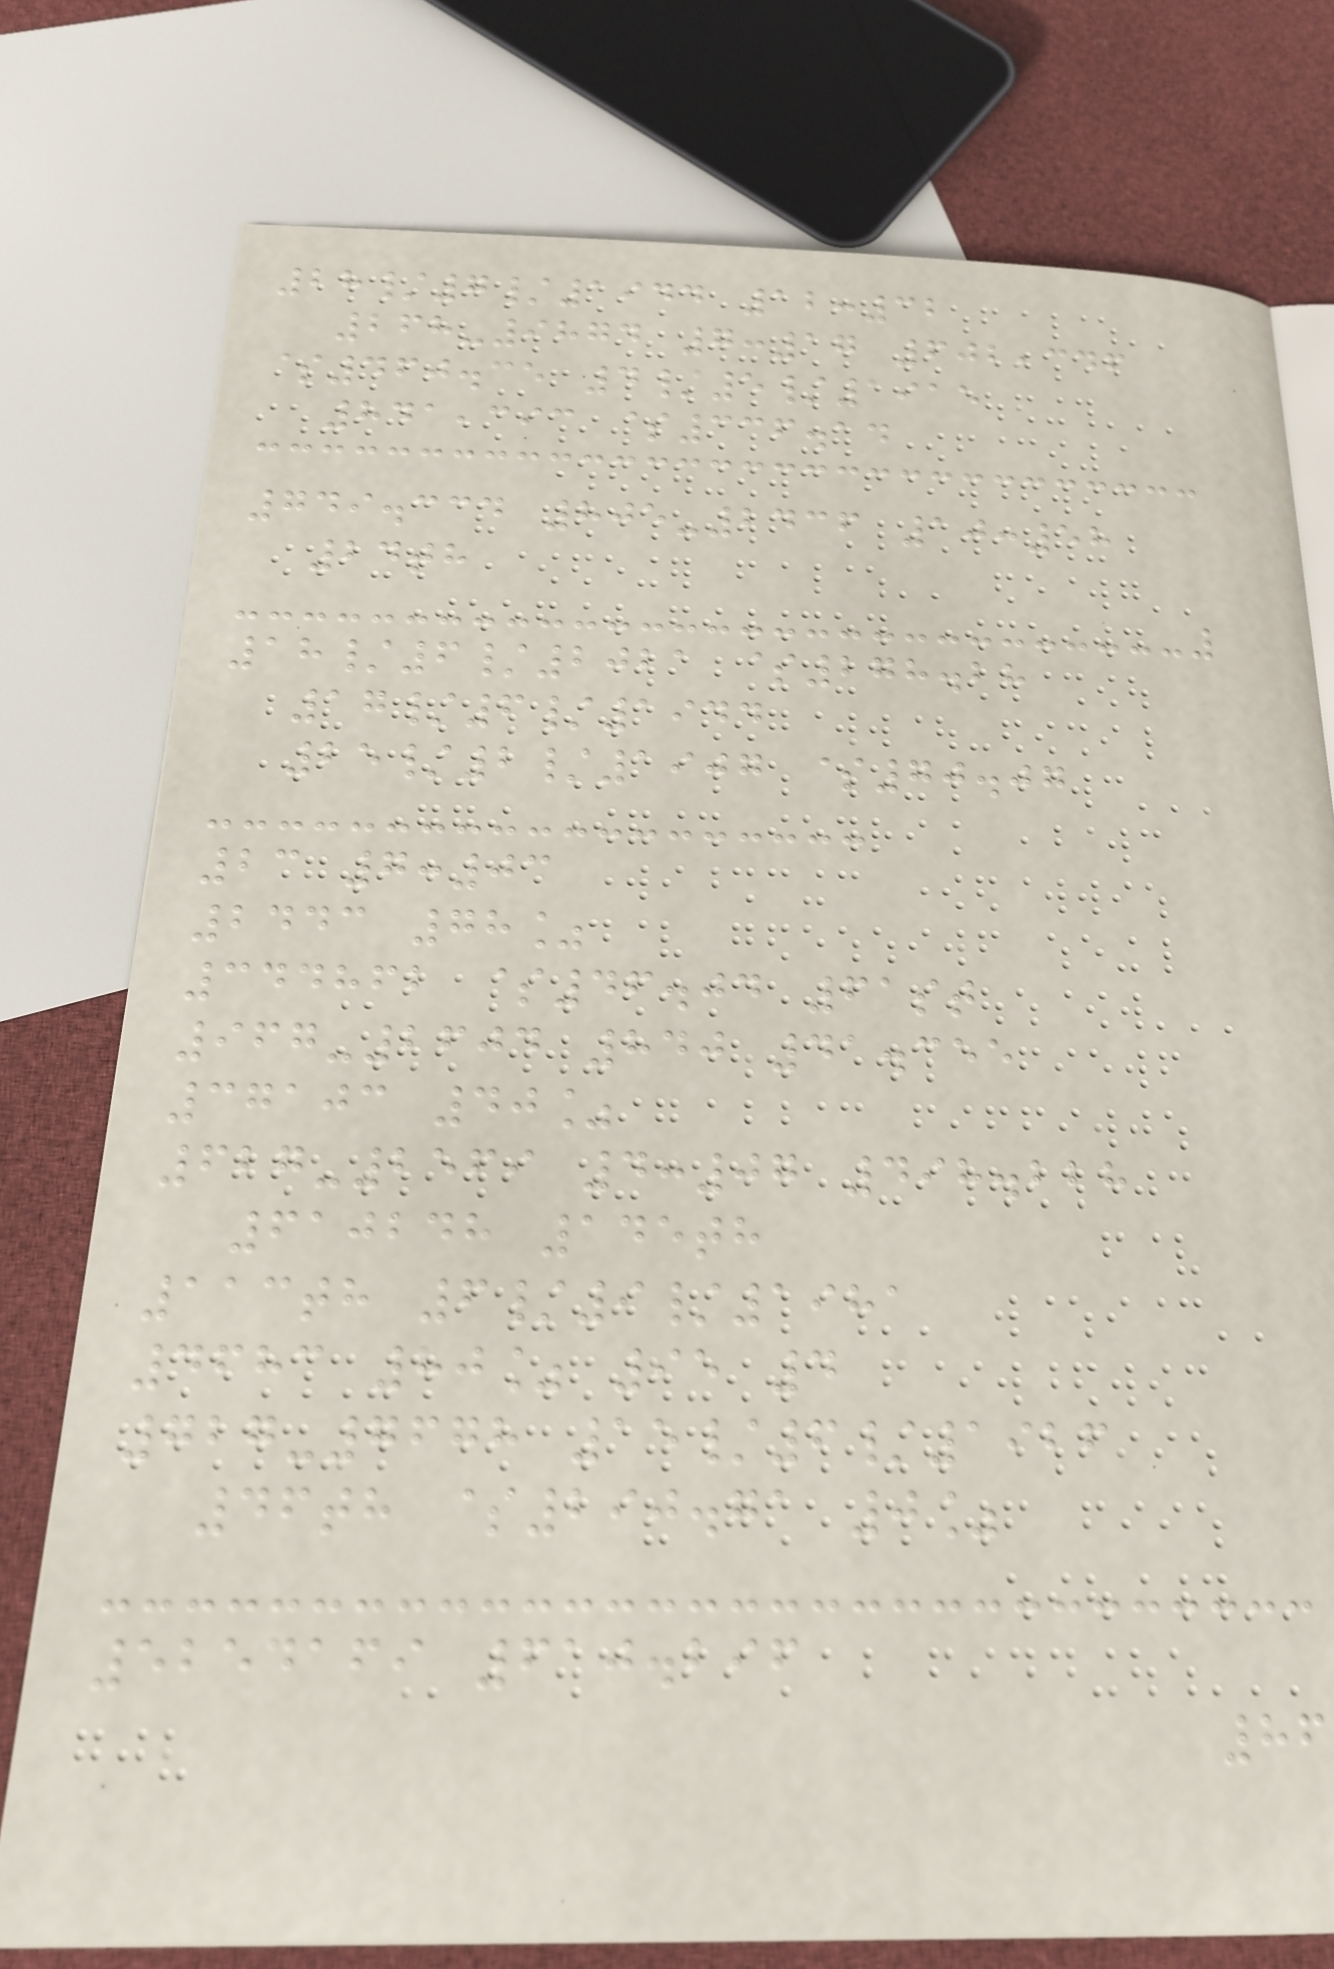28/7/1944 12:32
268-9874 7:17 602,346
$460.35 4/5/1915
841,393 $336.14
749.334 805-2436 10:58
24th
18/6/2021 $278.28
17/6/1944
25/2/1907 $70.07
23 7:03
2443 78%
344862 $46.04 61st
967-2604 840 41.355
37103 40%
627-2569 4:07 498.228
610248 145th
113th 6/9/1981
4683 80% 95 4
727-7678 15/6/1926
46th $290.71 0%
5254169 610.296
86
